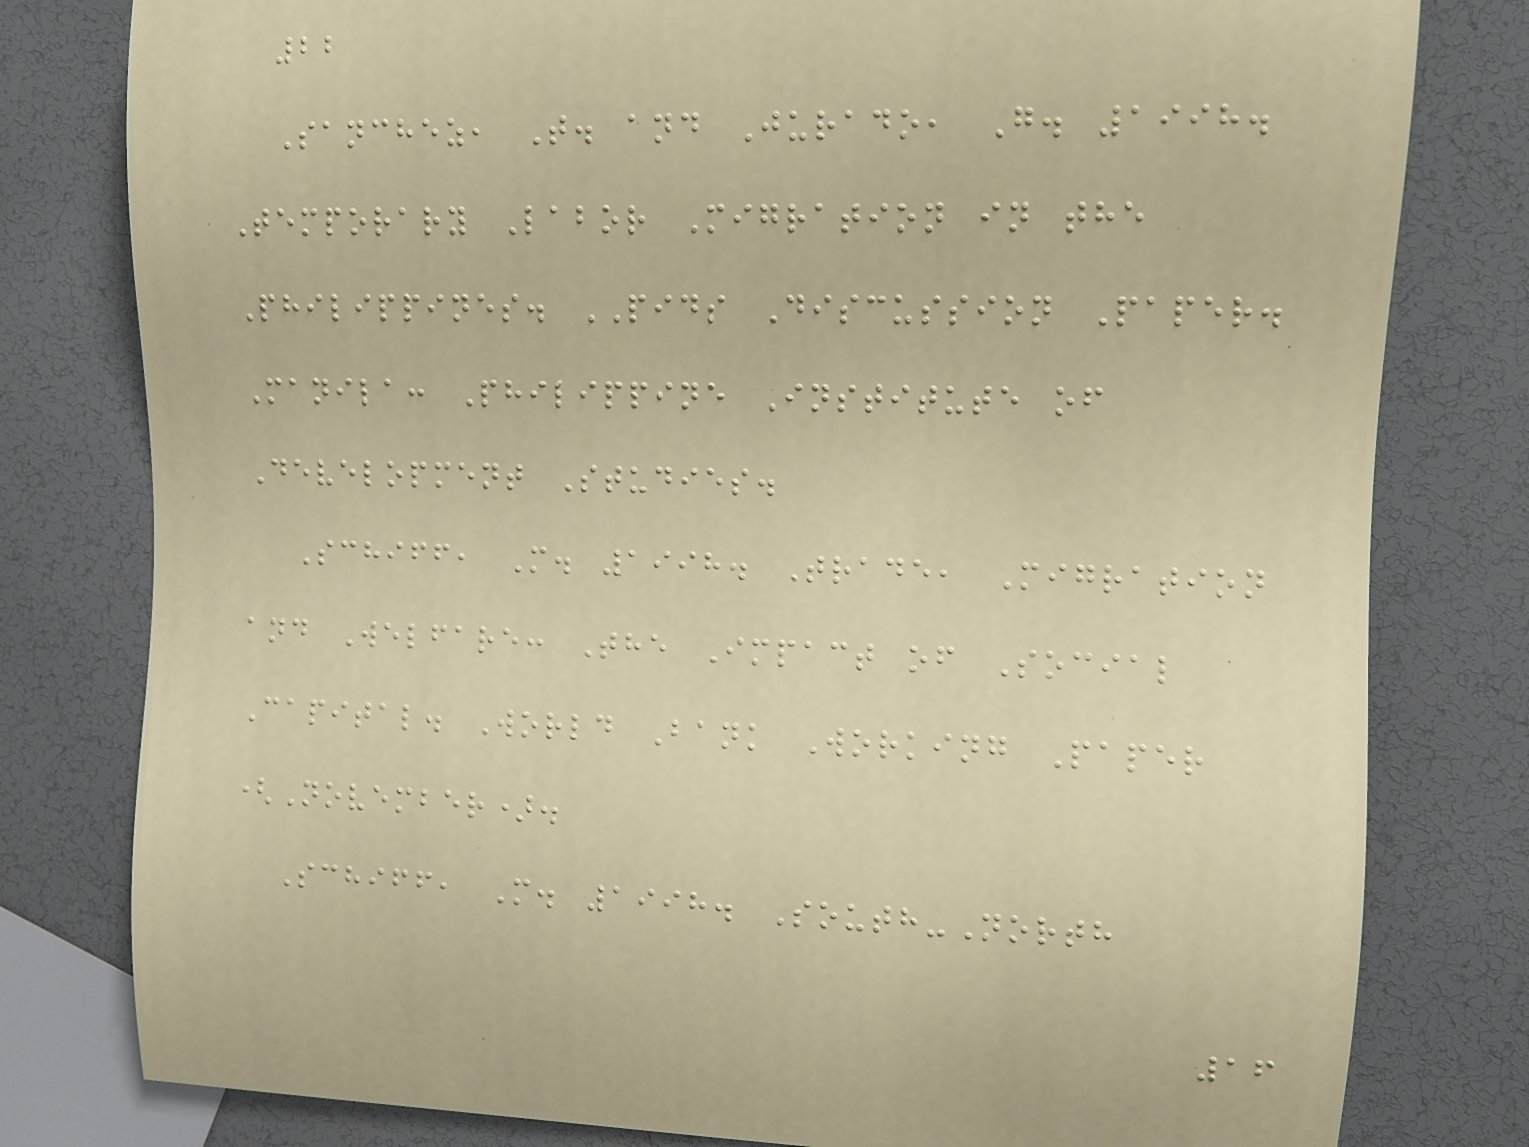22
Sanchez, T. and Jurado, G. 1998.
Temporary Labor Migration in the
Philippines. PIDS Discussion Paper.
Manila: Philippine Institute of
Development Studies.
Schiff, M. 1998. Trade, Migration
and Welfare: The Impact of Social
Capital. World Bank Working Paper
(November).
Schiff, M. 1998. South-North
16
